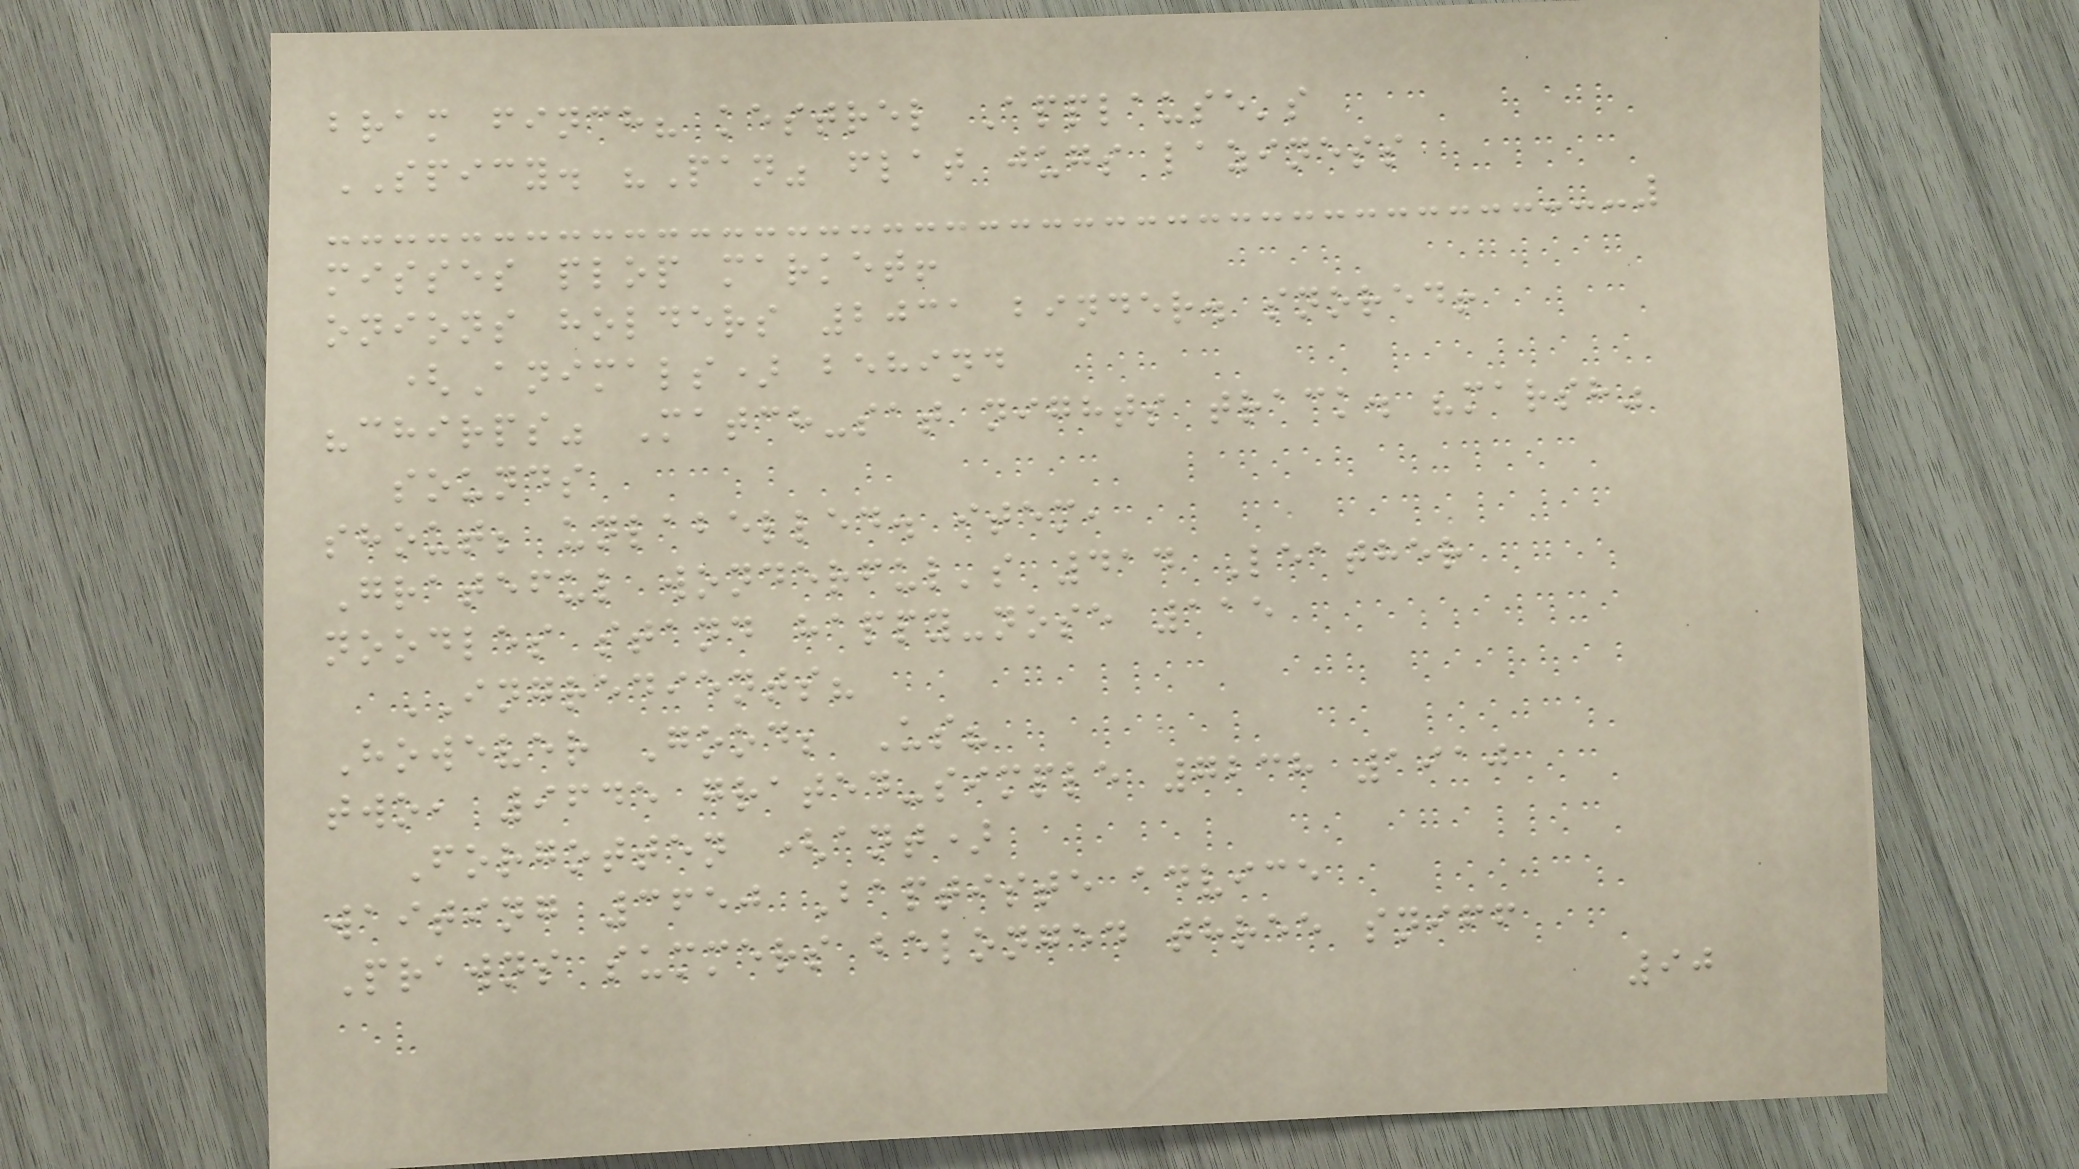bram finch? kestrel Applause's
SPICY. "Pan" flat jugs laziness
misses plop market!
onions holders 2031 binder. snored!
(Animals) behind
"chirps" Match-sat nights track. "marsh"
sounds
shout; unlabelled. item,
Grateful wonderful's 414 Leather
noodles stand happy-nose 115
INGREDIENTS?
However Good; Us?
two, 9645 grated-simple 7238 1910
Forgotten (ant)
waiting 3650 Baptiste advice
Prawns summers belonged three sniff
90
